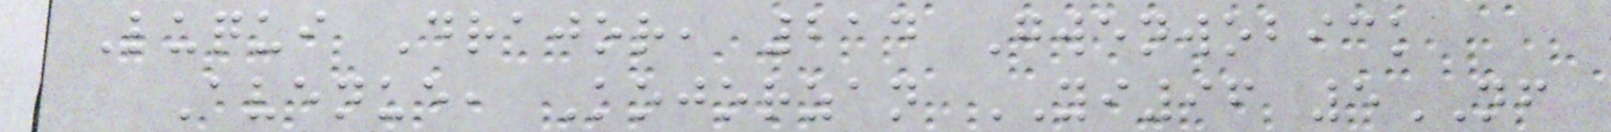Luqui Drajor, 214 Gwenwobick
Avenue, Kojorzan YI96 5NF
